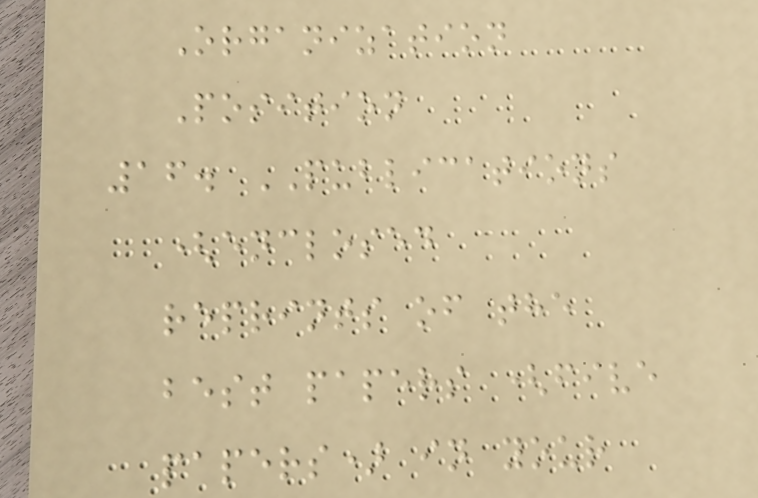Organization
Position
16. PUBLICATIONS
(enclosed
reprints of the
best papers (five
papers) in your
